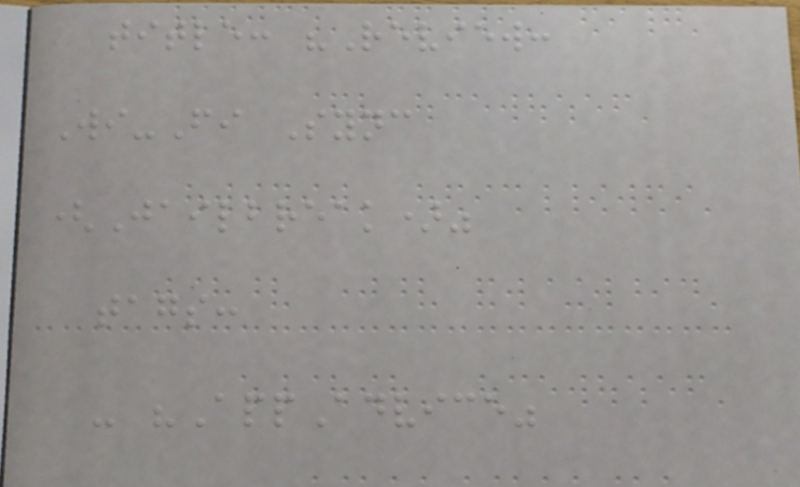title: "Review:
Wi-Fi Sync
(Jailbreak)"
tags:
- "AppAdvice"
